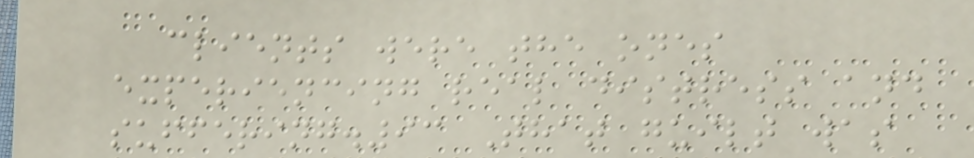clients were the ones
experiencing real distress and
suffering.93 That guilt was
